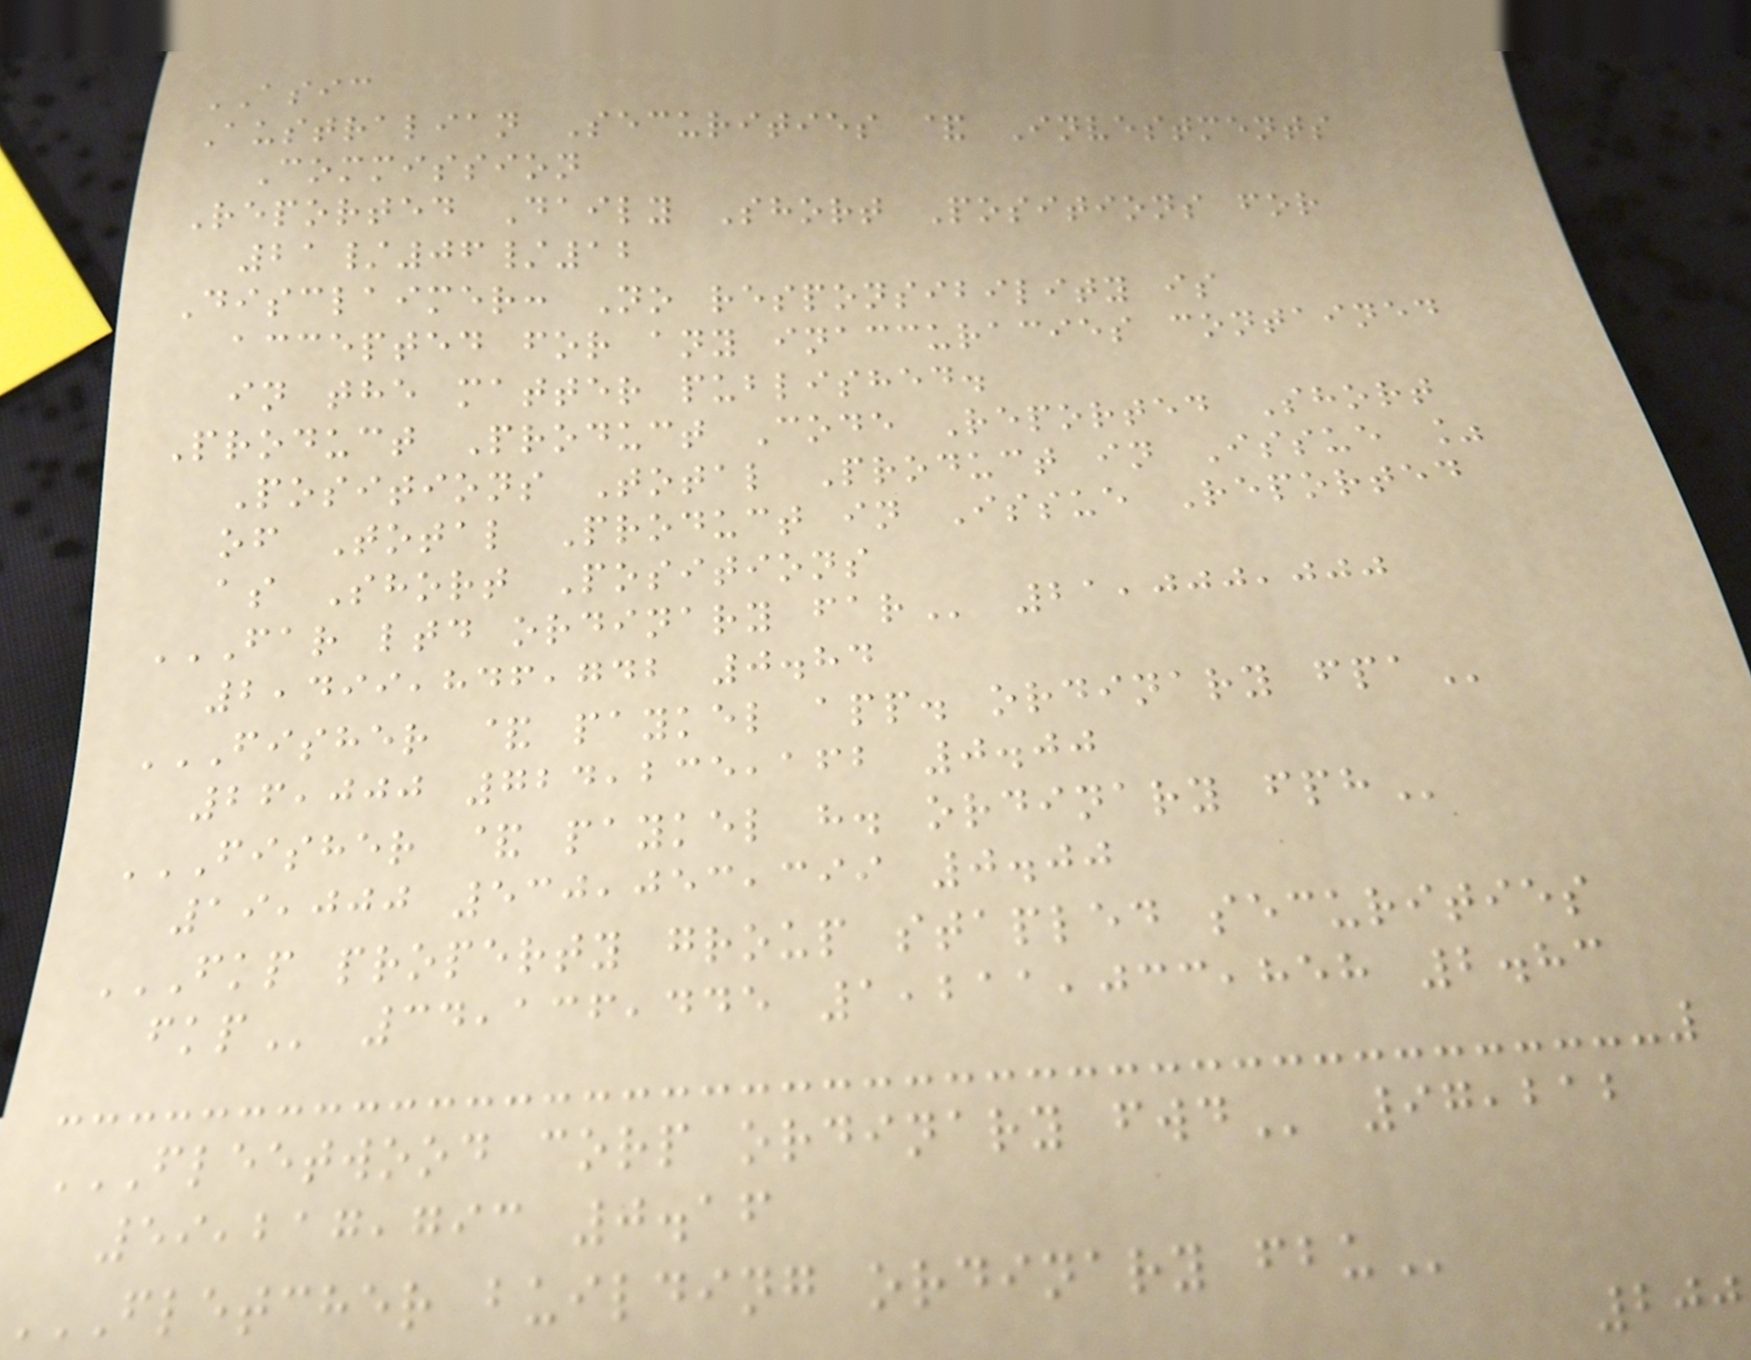ASIC
Australian Securities & Investments
Commission
Reported Daily Short Positions for
21/06/12
Disclaimer: No responsibility is
accepted for any inaccuracies contained
in the matter published.
Product Product Code Reported Short
Positions Total Product in Issue %
of Total Product in Issue Reported
as Short Positions
FAR LTD ORDINARY FAR 21,000,000
2,499,846,742 0.84
FISHER & PAYKEL APP. ORDINARY FPA
26,000 724,235,162 0.00
FISHER & PAYKEL H. ORDINARY FPH
19,000 530,053,399 0.00
FKP PROPERTY GROUP STAPLED SECURITIES
FKP 34,136,445 1,211,033,858 2.83
FLEETWOOD CORP ORDINARY FWD 97,212
59,217,793 0.16
FLETCHER BUILDING ORDINARY FBU
200
